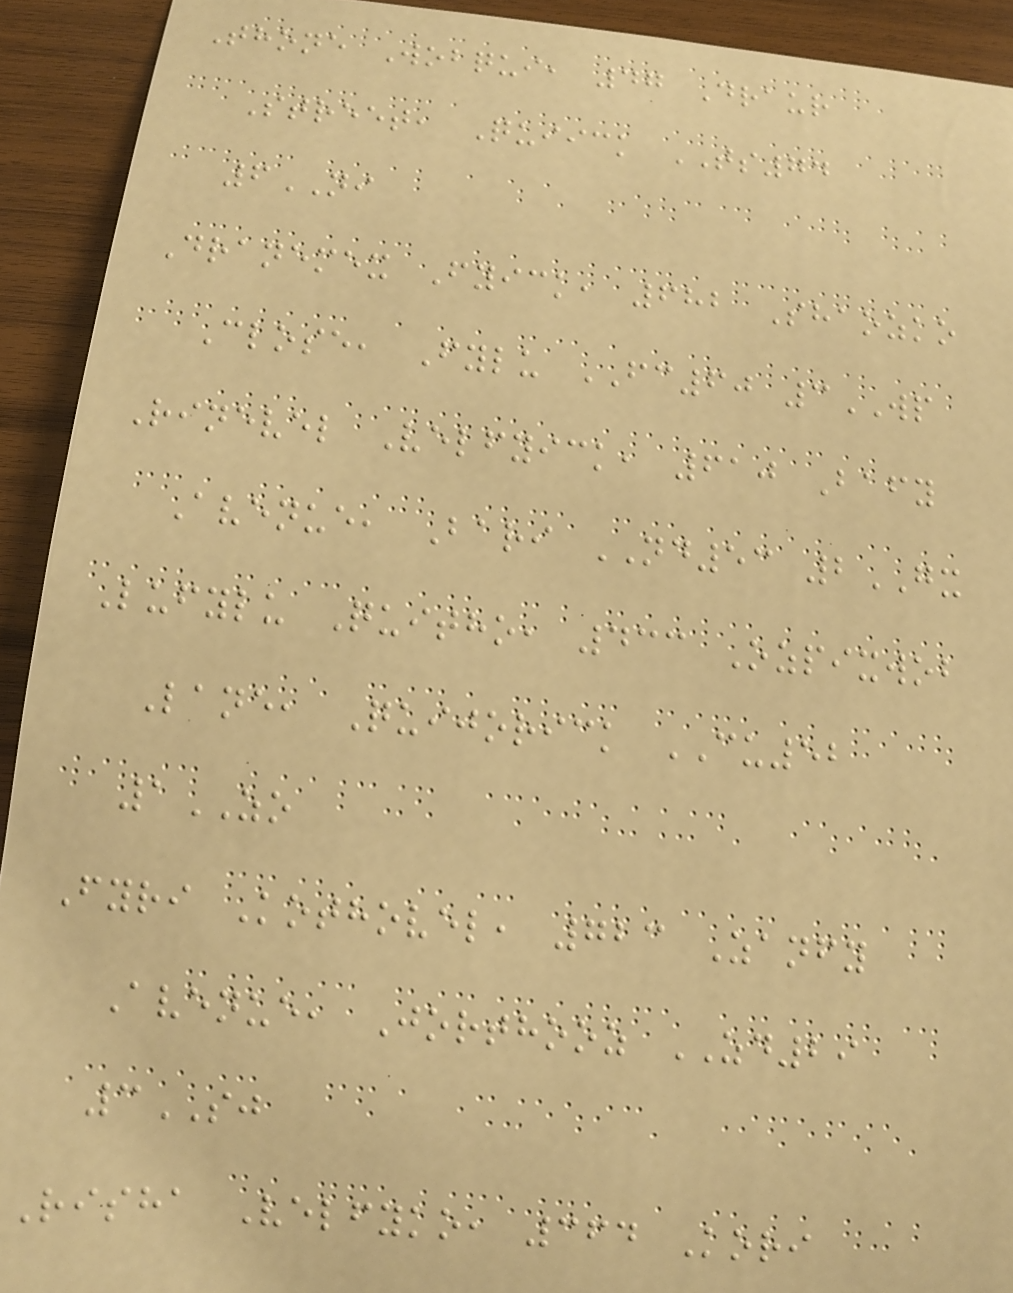Thone Wobqui, 47 Draur
Street, Quiick TS74
6NI
Dranemex Fyick, 682 Shaozko
Close, Fylu FC60 3WP
Rinevel Velfyick, 610 Bafy
Avenue, Bari ND53 2GX
Lufylu Quitho, 433 Ozpixwob
Lane, Quijorick CU52
1ZO
Fyri Kothovel, 723 Zanfy
Avenue, Jorthooz ZD29
3SJ
Risha Velfyko, 364 Kori
